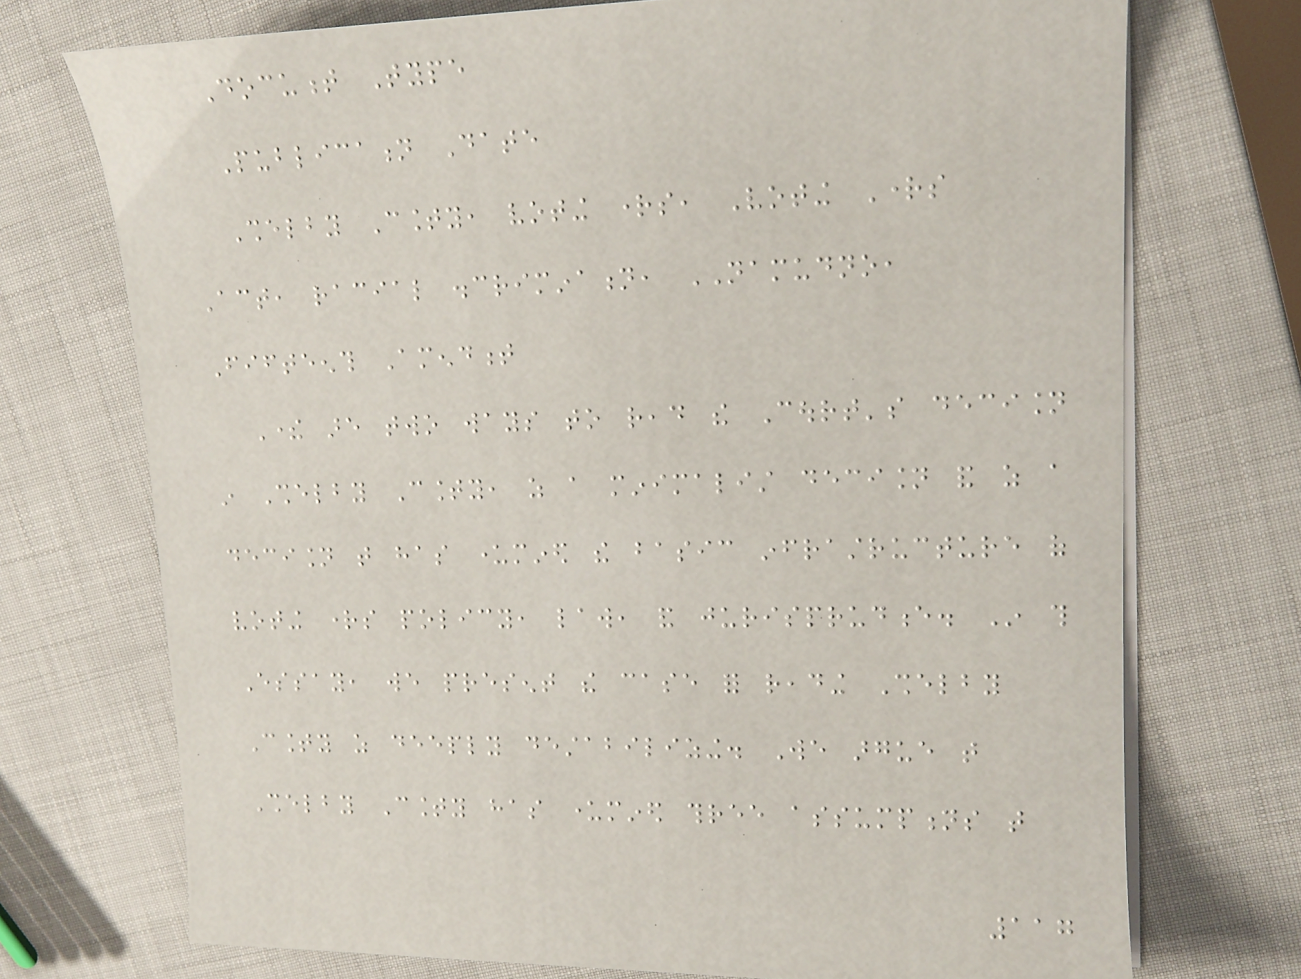Document Type
Publication Date
Shelby County, voting rights, Voting Rights
Act, racial discrimination, NAMUDNO,
Fifteenth Amendment
There are two ways to read the Court's decision
in Shelby County, as a minimalist decision and as a
decision that has undermined the basic infrastructure of
voting rights policy, law, and jurisprudence. In this
Essay, we present the case for reading Shelby
County as deeply destabilizing. We argue that
Shelby County has undermined three assumptions that
117
